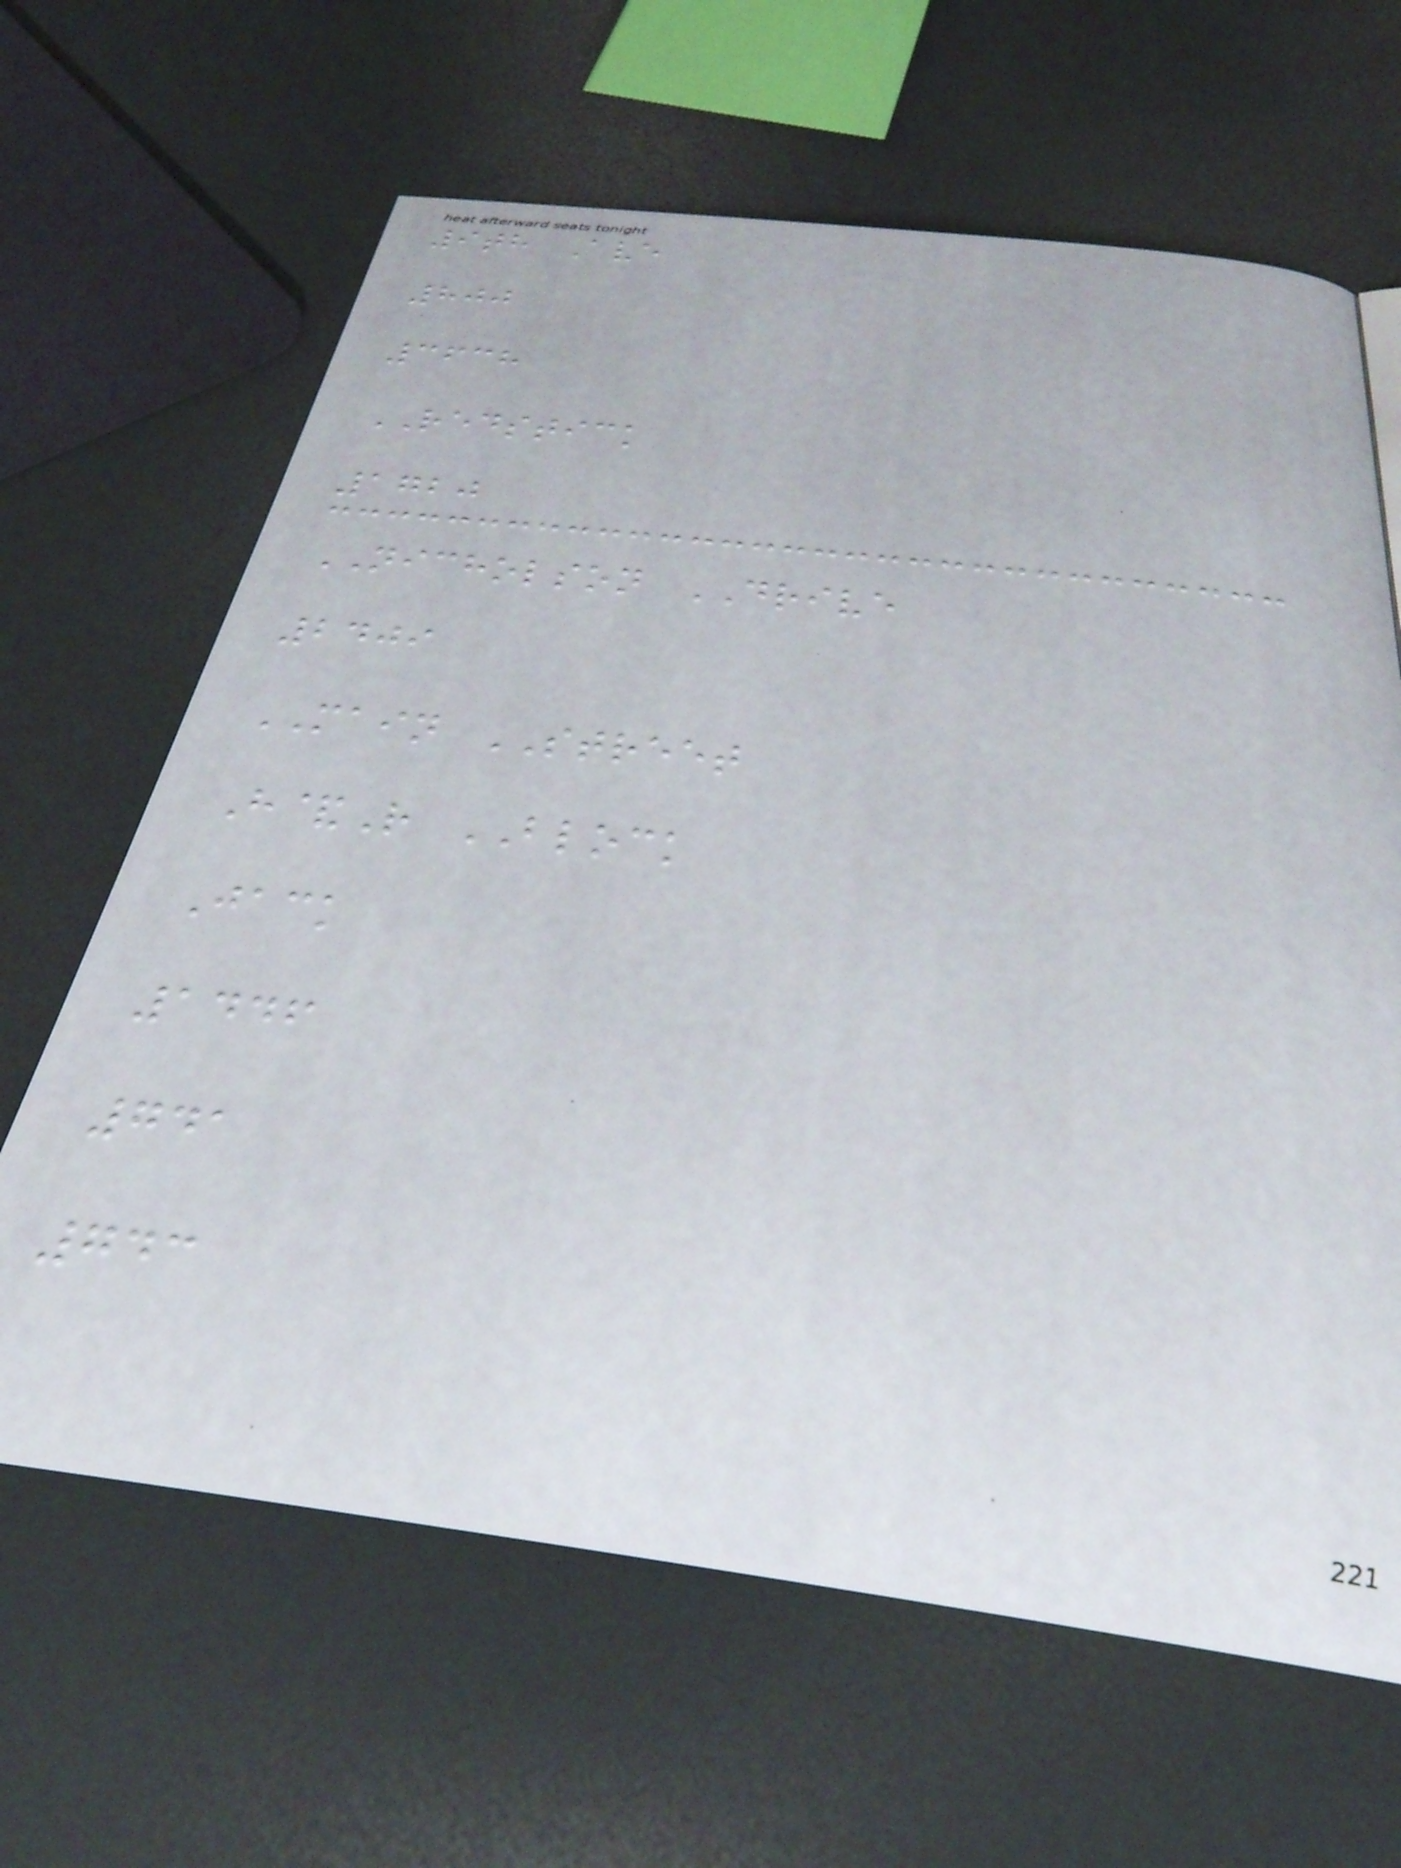9th Ave
800
3638
REDSTICK
1720
NICHOLSON DRIVE
2409
MAIN STREET
H&R BLOCK
Jack
1446
741
743
